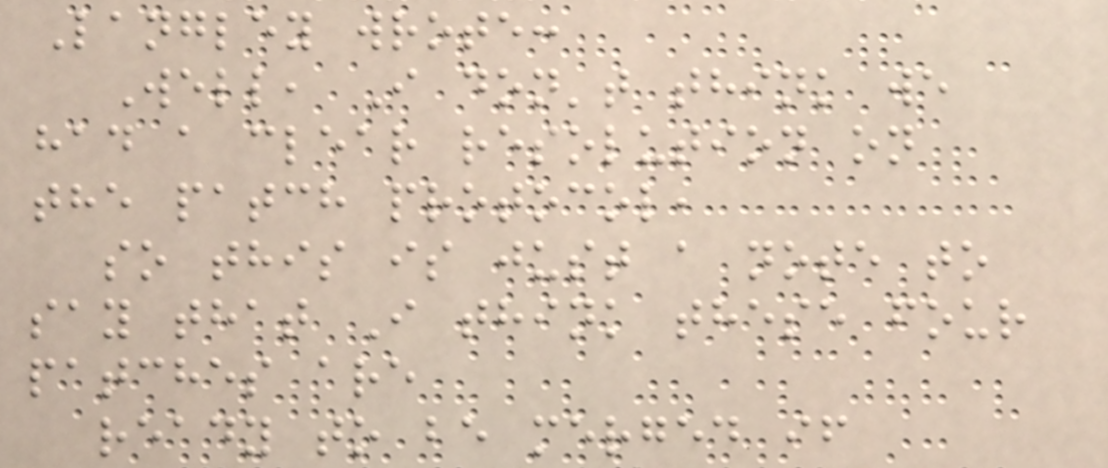Langley wrote:
Well, I don't think we
had a clear resolution on
the patch protocol,
so this is just a note to
say that I think these four
patches are
ready to be merged if
